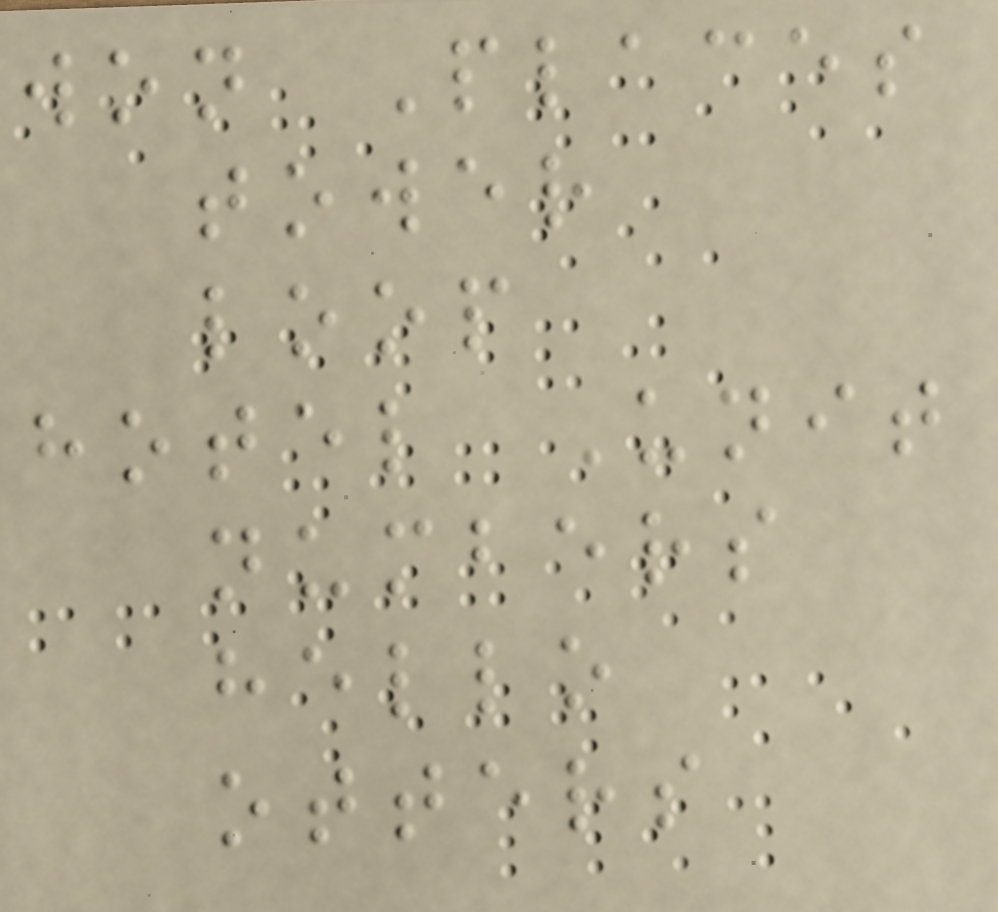won Places
tower
loop
hotel Unit
numbers
hello
otters
